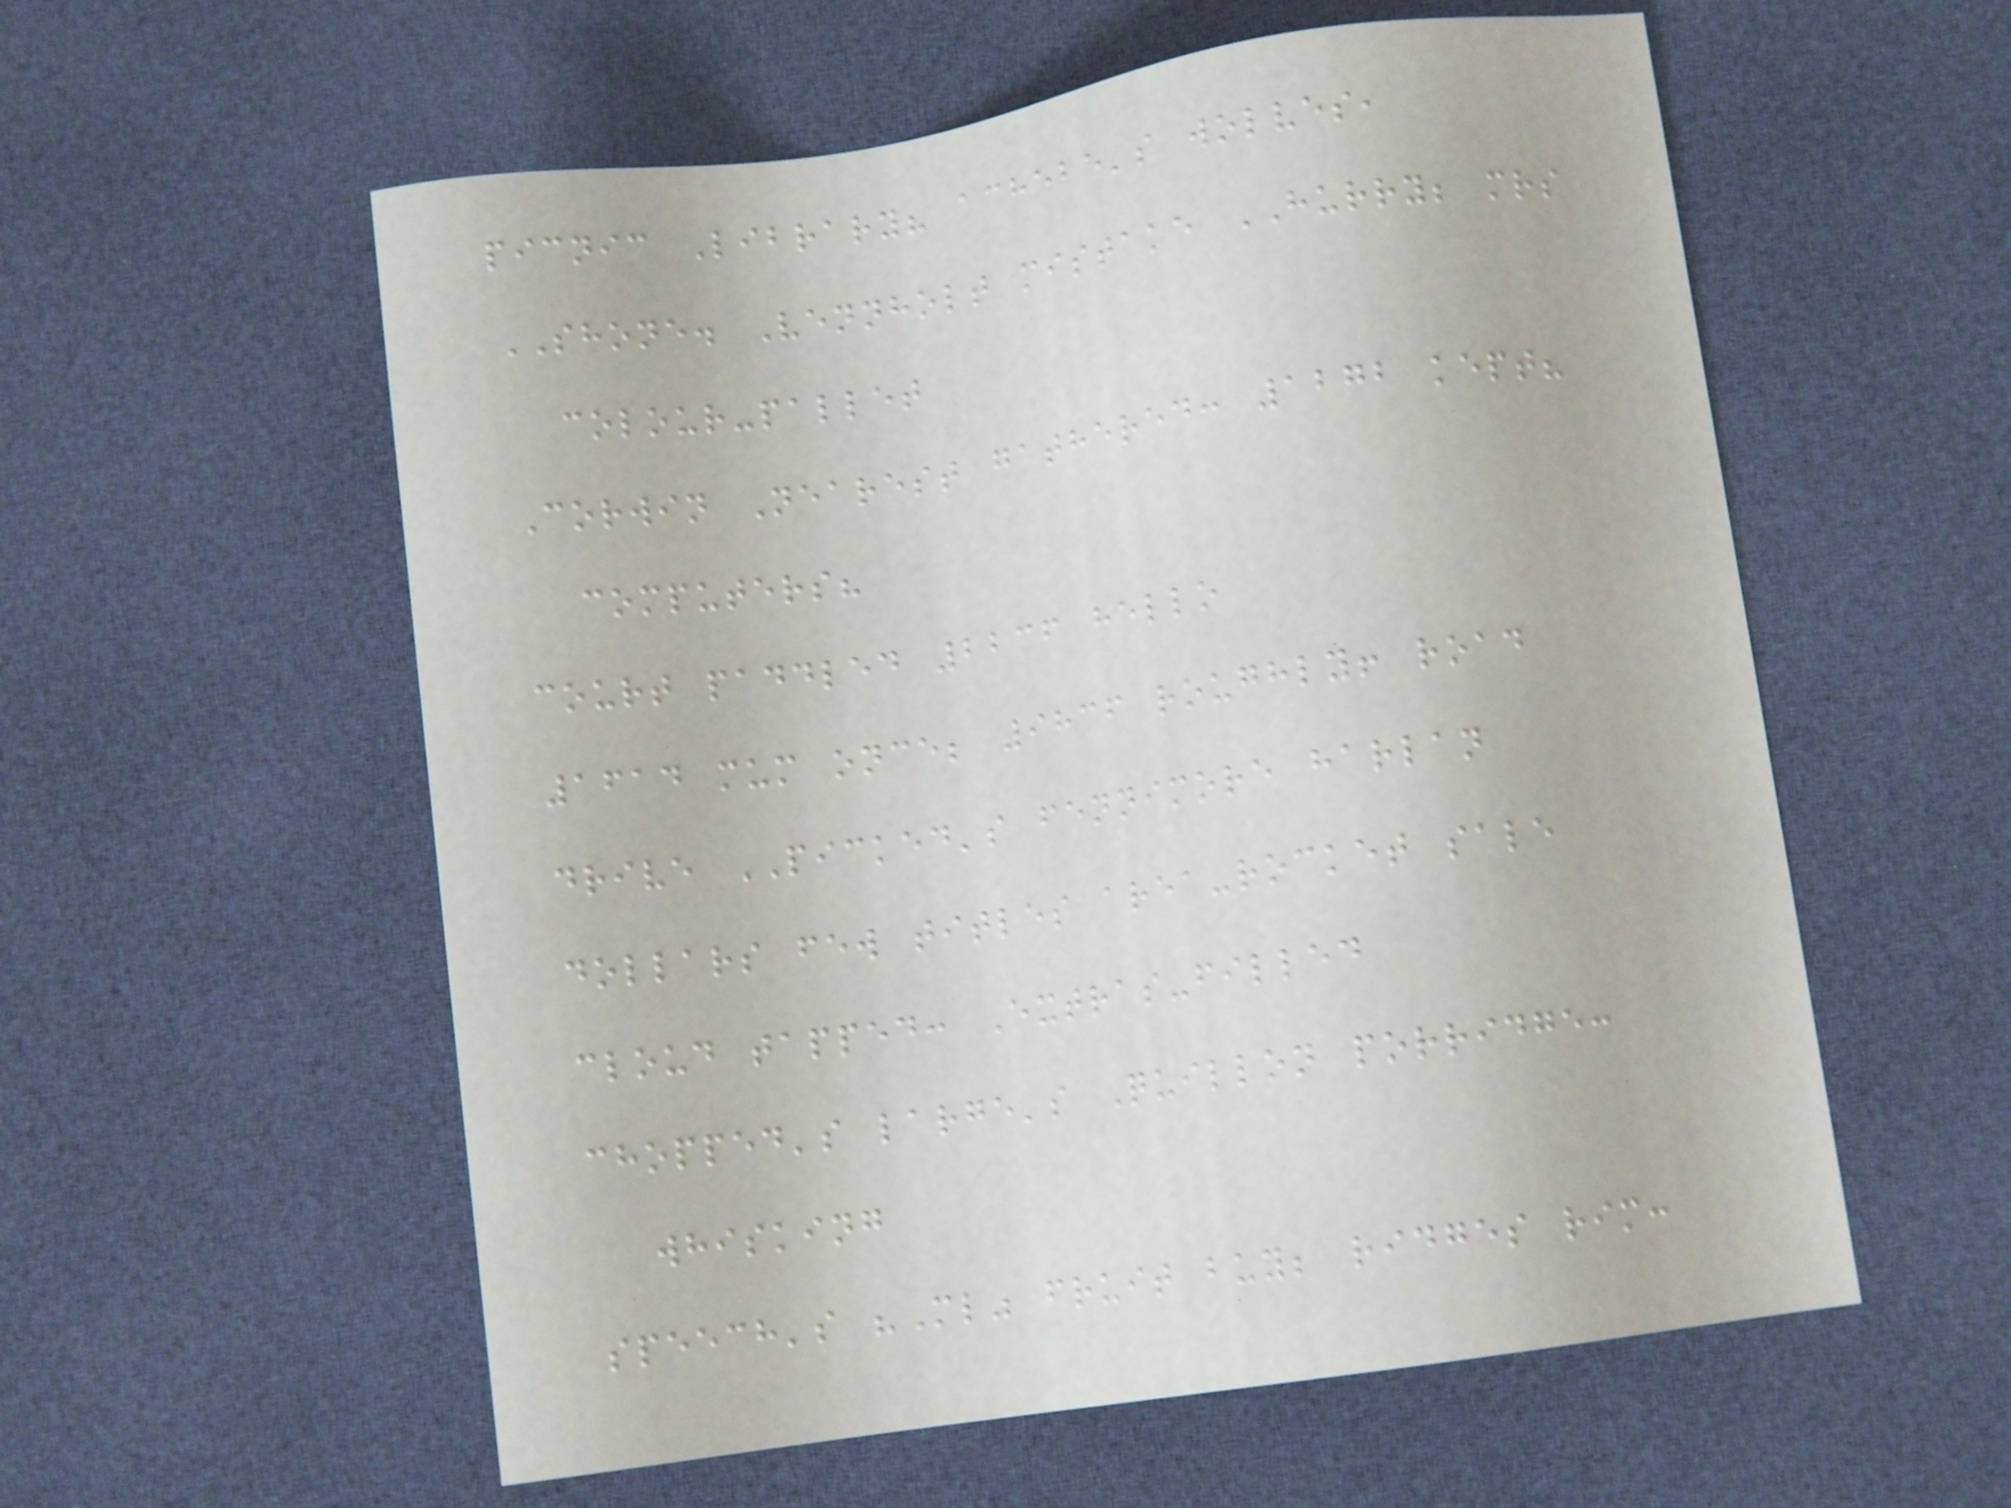picnic Library? achebe's wolves,
SHONE. Vennholt mistake HURRY; mrs
colour-pallet
Corwin Nearest gathered: 1272 kept?
computers?
court paddled 2236 hello
1614 mum once; 9836 roughly! road
drive PICKED's fennimore harlan
dollars few titles area-rocket sale
cloud tapped: Extras-filled
chopped's large's Quillon porridge:
whisking
speech's "Ml" fruit buy; ridges rim:
